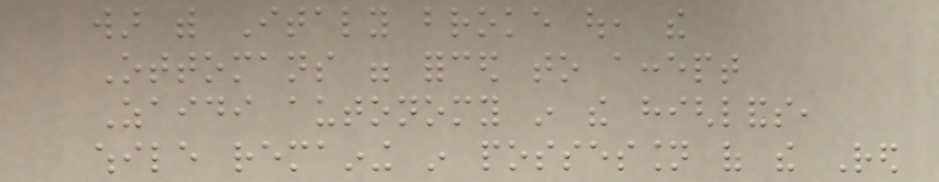war with Italy broke out, the
Ottomans were forced to accept
Zaidi autonomy in the highlands,
while remaining in possession of the Red
